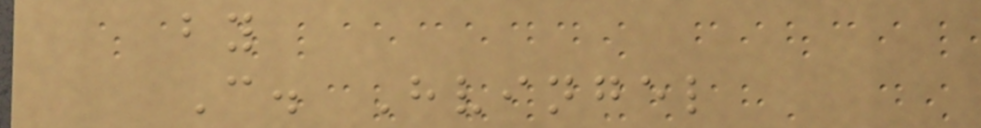by
C. Hvingel
